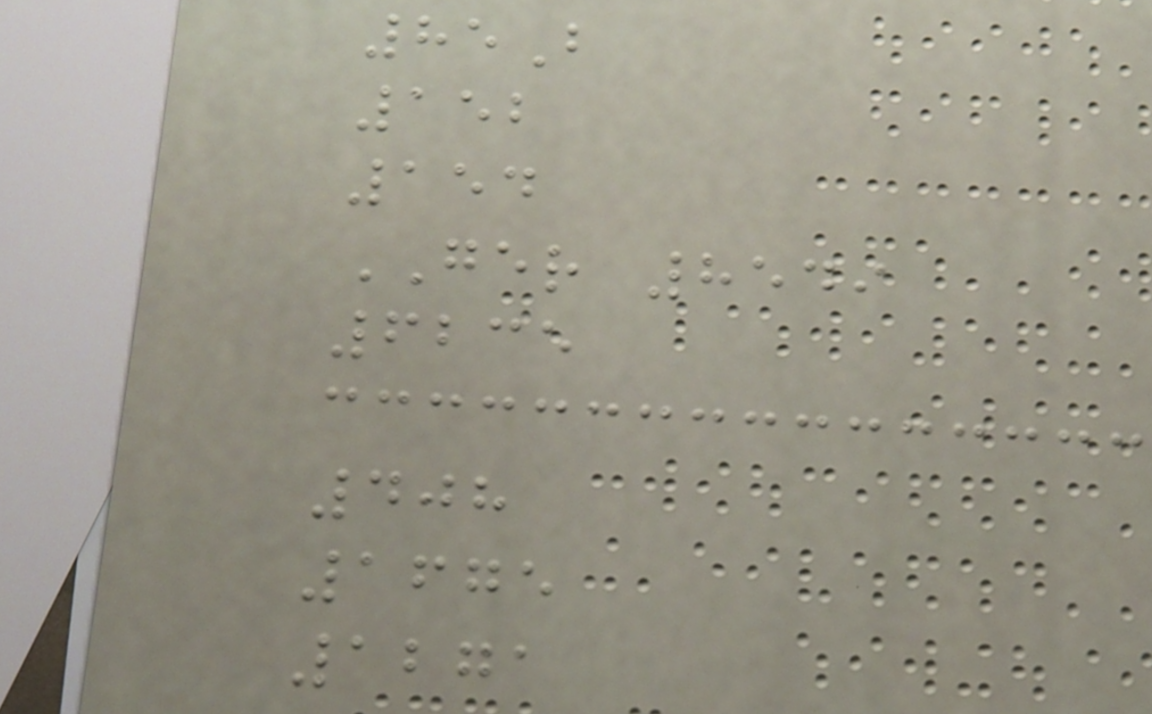85B
152
154
GER 8549
6235
408
1675
1271
